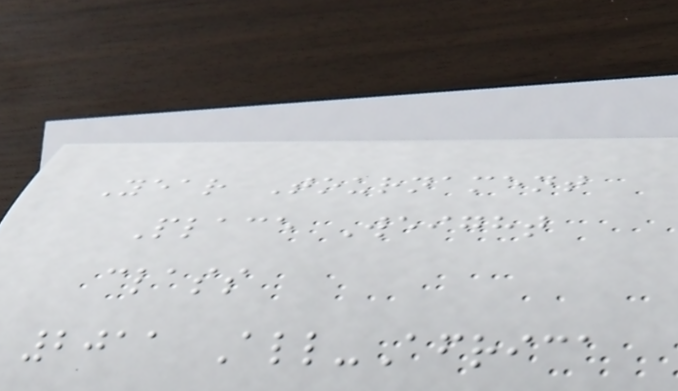Year Tournament
Place Weight
class
2011 All-Africa
